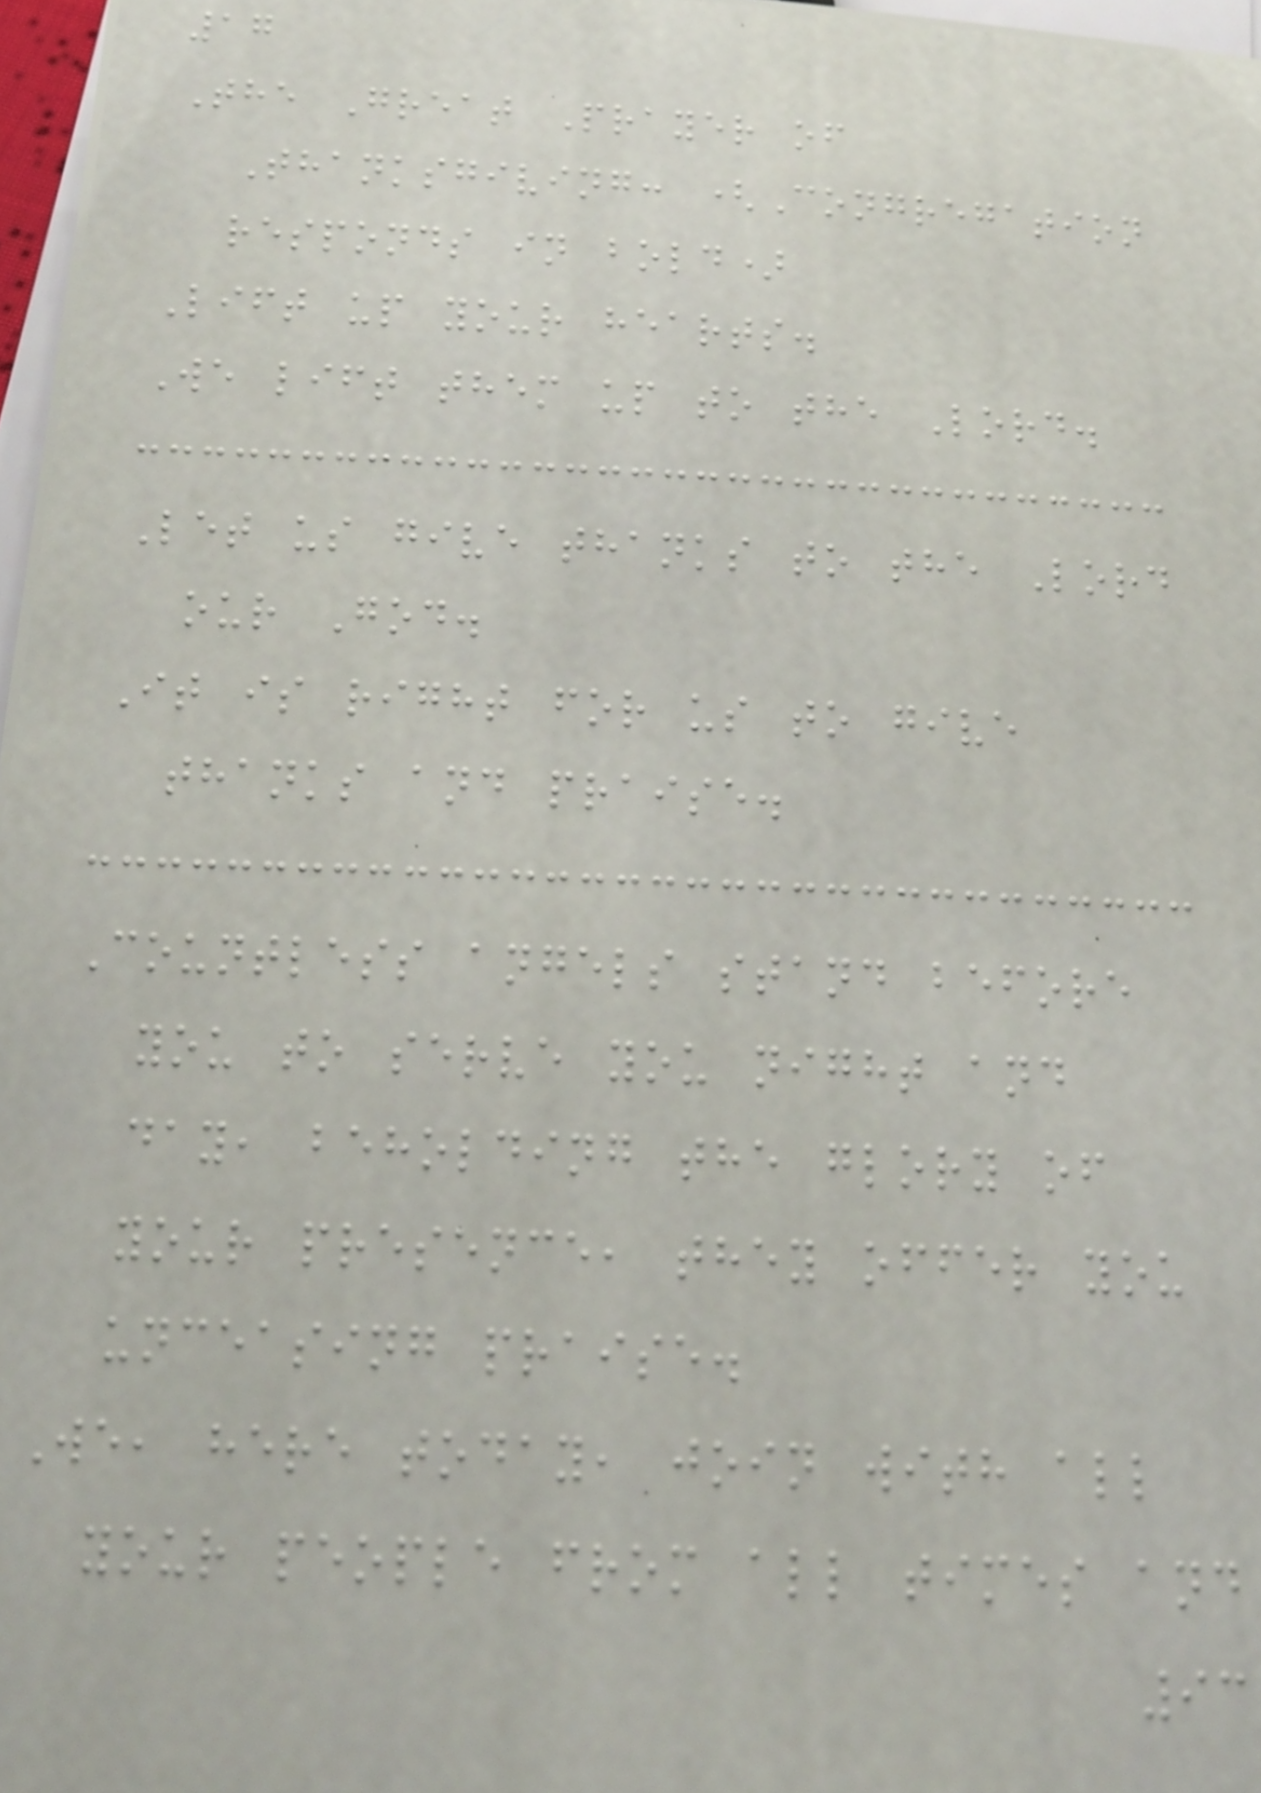17
The Great Prayer of
Thanksgiving: (Congregation
responds in bold)
Lift up your hearts.
We lift them up to the Lord.
Let us give thanks to the Lord
our God.
It is right for us to give
thanks and praise.
Countless angels stand before
you to serve you night and
day, beholding the glory of
your presence, they offer you
unceasing praise.
We, here today, join with all
your people from all times and
93
